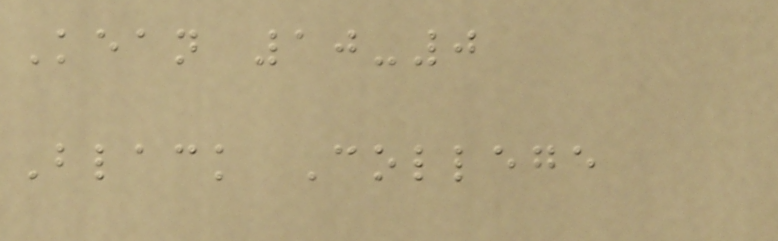Kean 10-0
Black College
